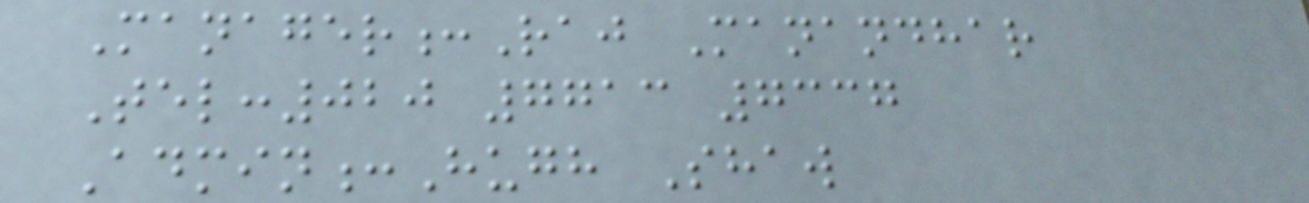Manager:Raj Manandhar
Tel:020 7713 7337
Admin:Hugh Shaw
